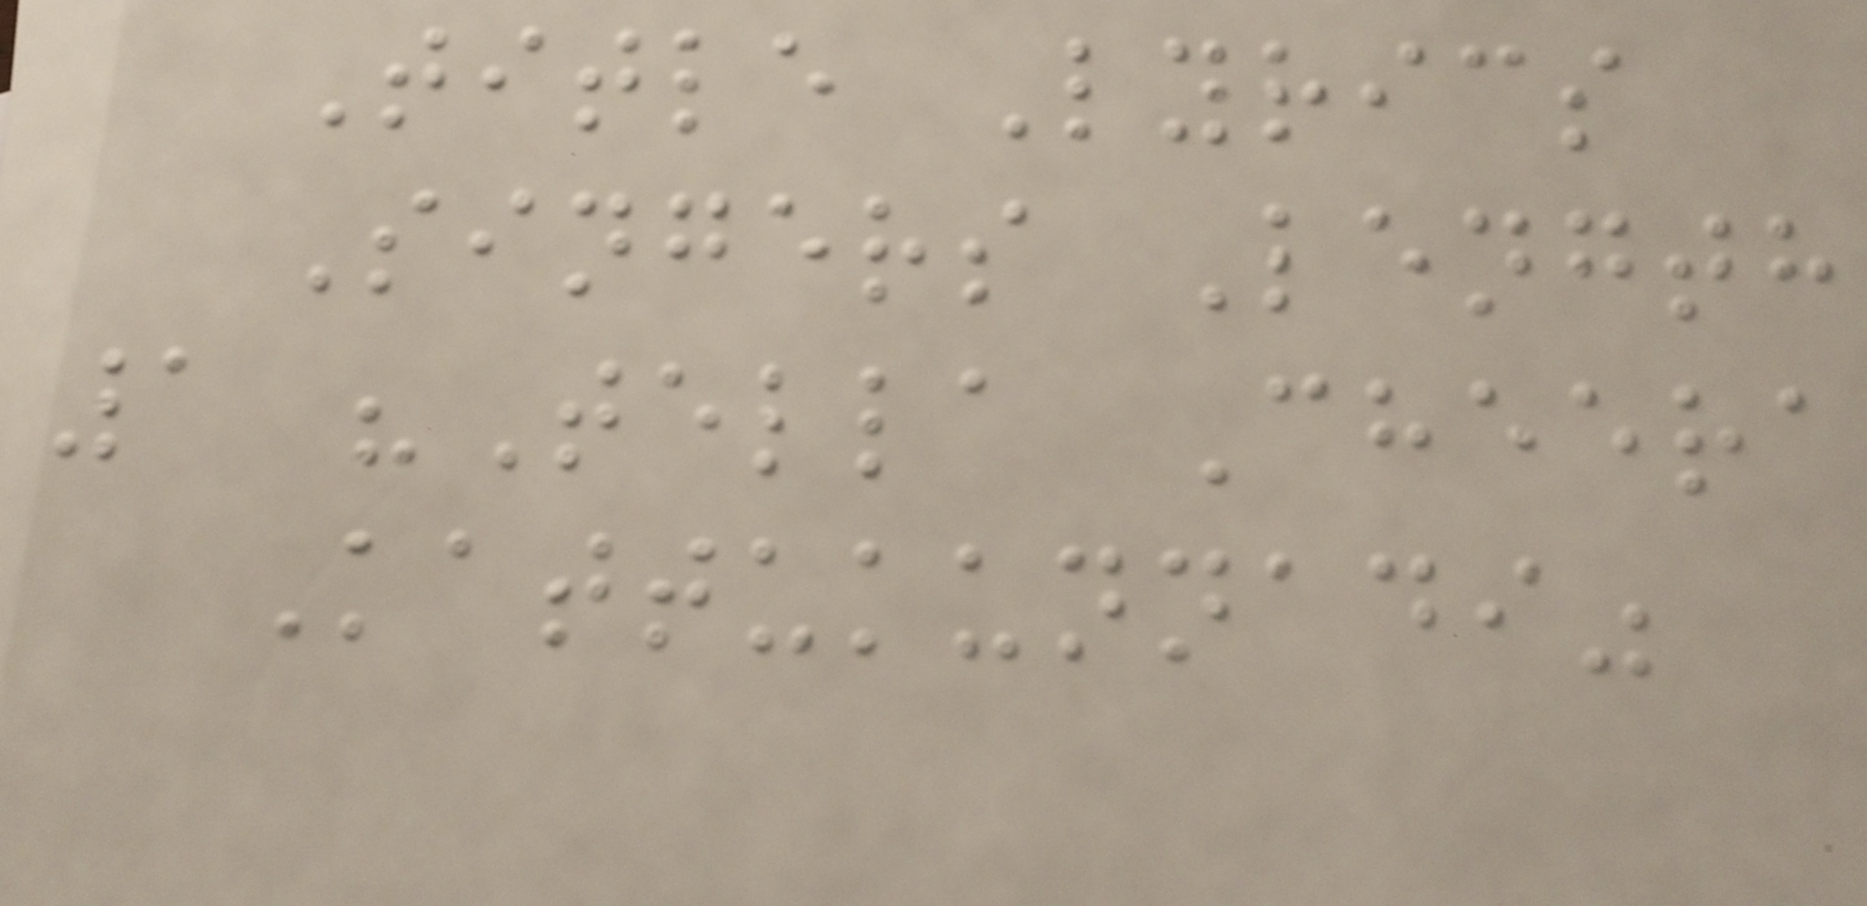Title Lyrics
Singers Length
1 "Tella Cheera
Kattukunnadi"
